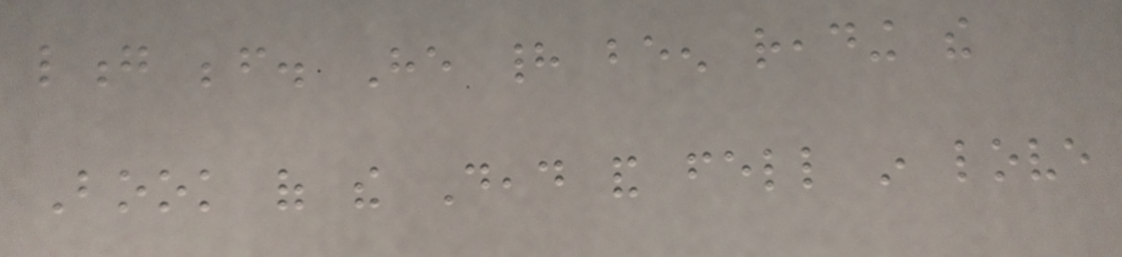long before. He had been reading the
Book of the Dead and fell in love
